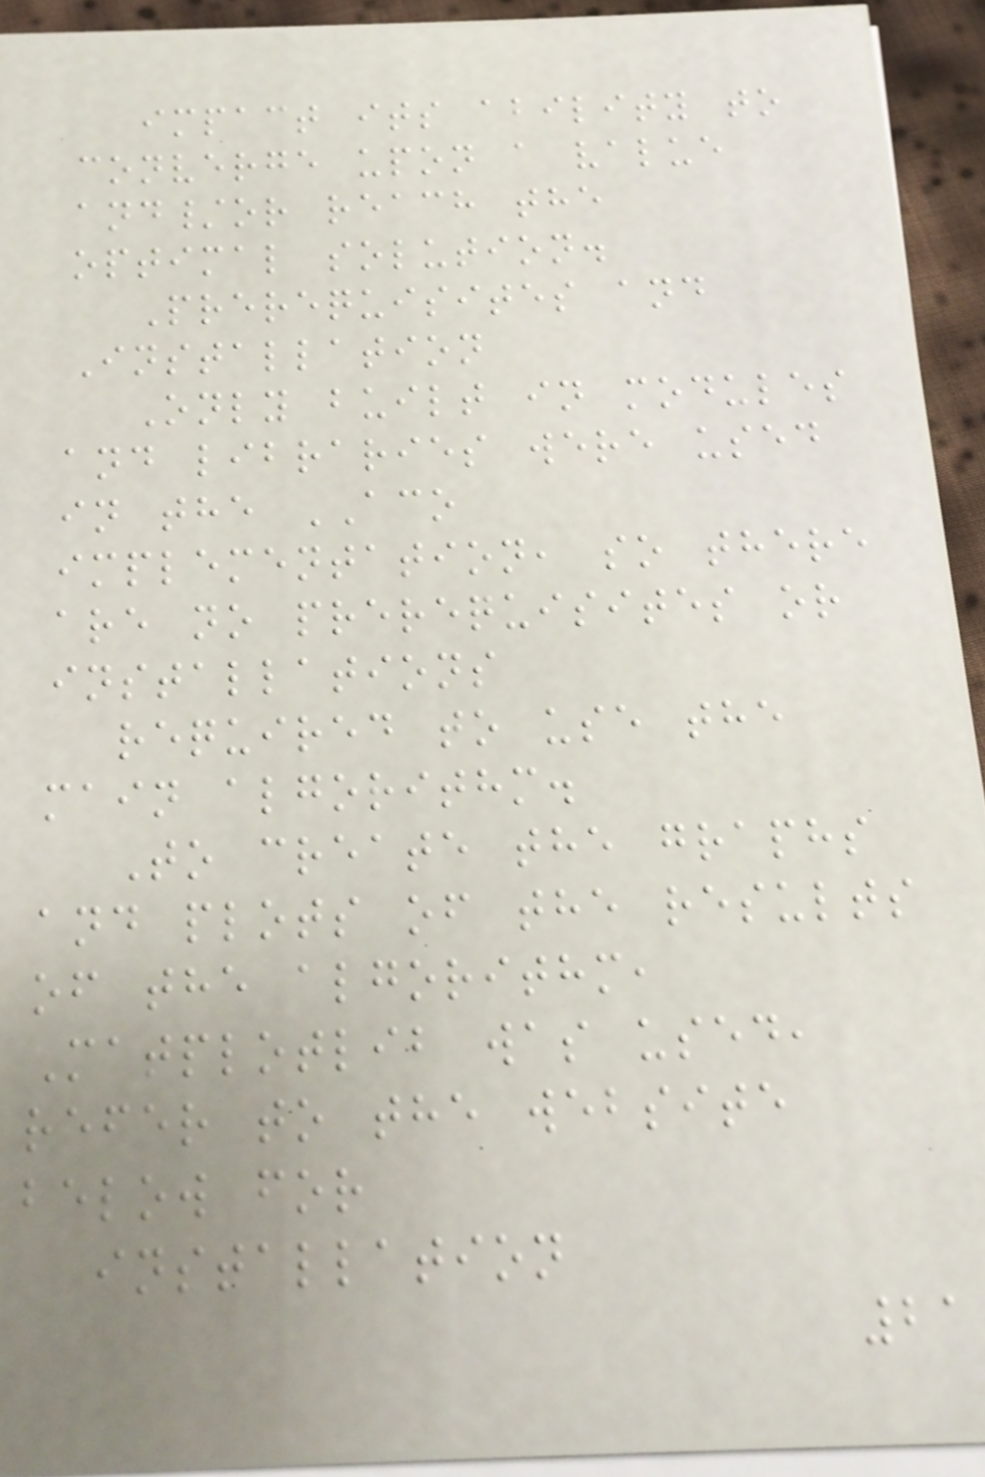impact its ability to
converge upon a value
and/or reach the
optimal solution.
Prerequisites and
Installation
Only built in modules
and libraries were used
in the ACO
implementation, so there
are no prerequisites or
installations
required to use the
main algorithm.
To create the graphs
and plots of the results
of the algorithm,
Matplotlib was used,
refer to the website
below for
installation
21
